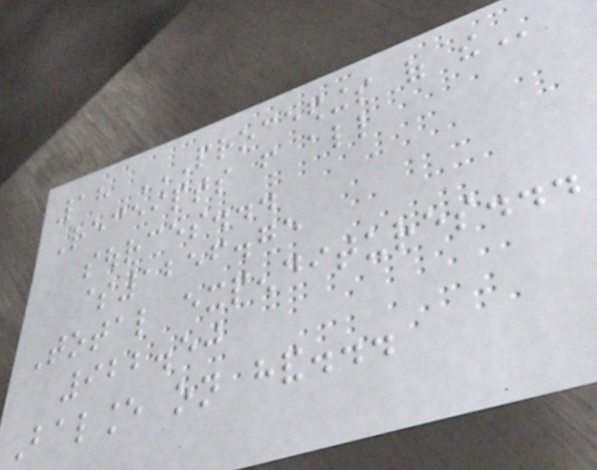18 PROCEEDINGS OF THE
Receipts from all
sources...
$1256.75
Total expenditures...
922.50
Balance on hand...
